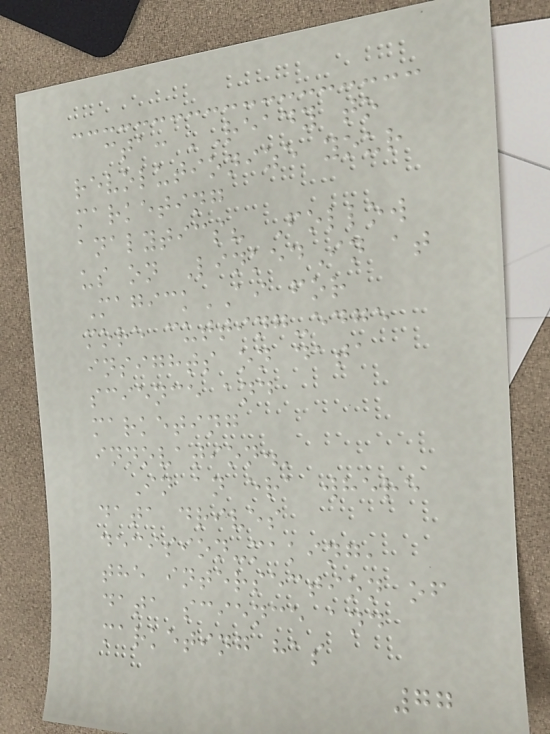cta: 'Ready to
revolutionize your
marketing
analytics? Follow
us on LinkedIn at
MagickAI for
more cutting-edge
insights on data
science and
marketing
innovation.'
In an era where
data drives
decision-making,
the intersection of
data science and
marketing has
77
